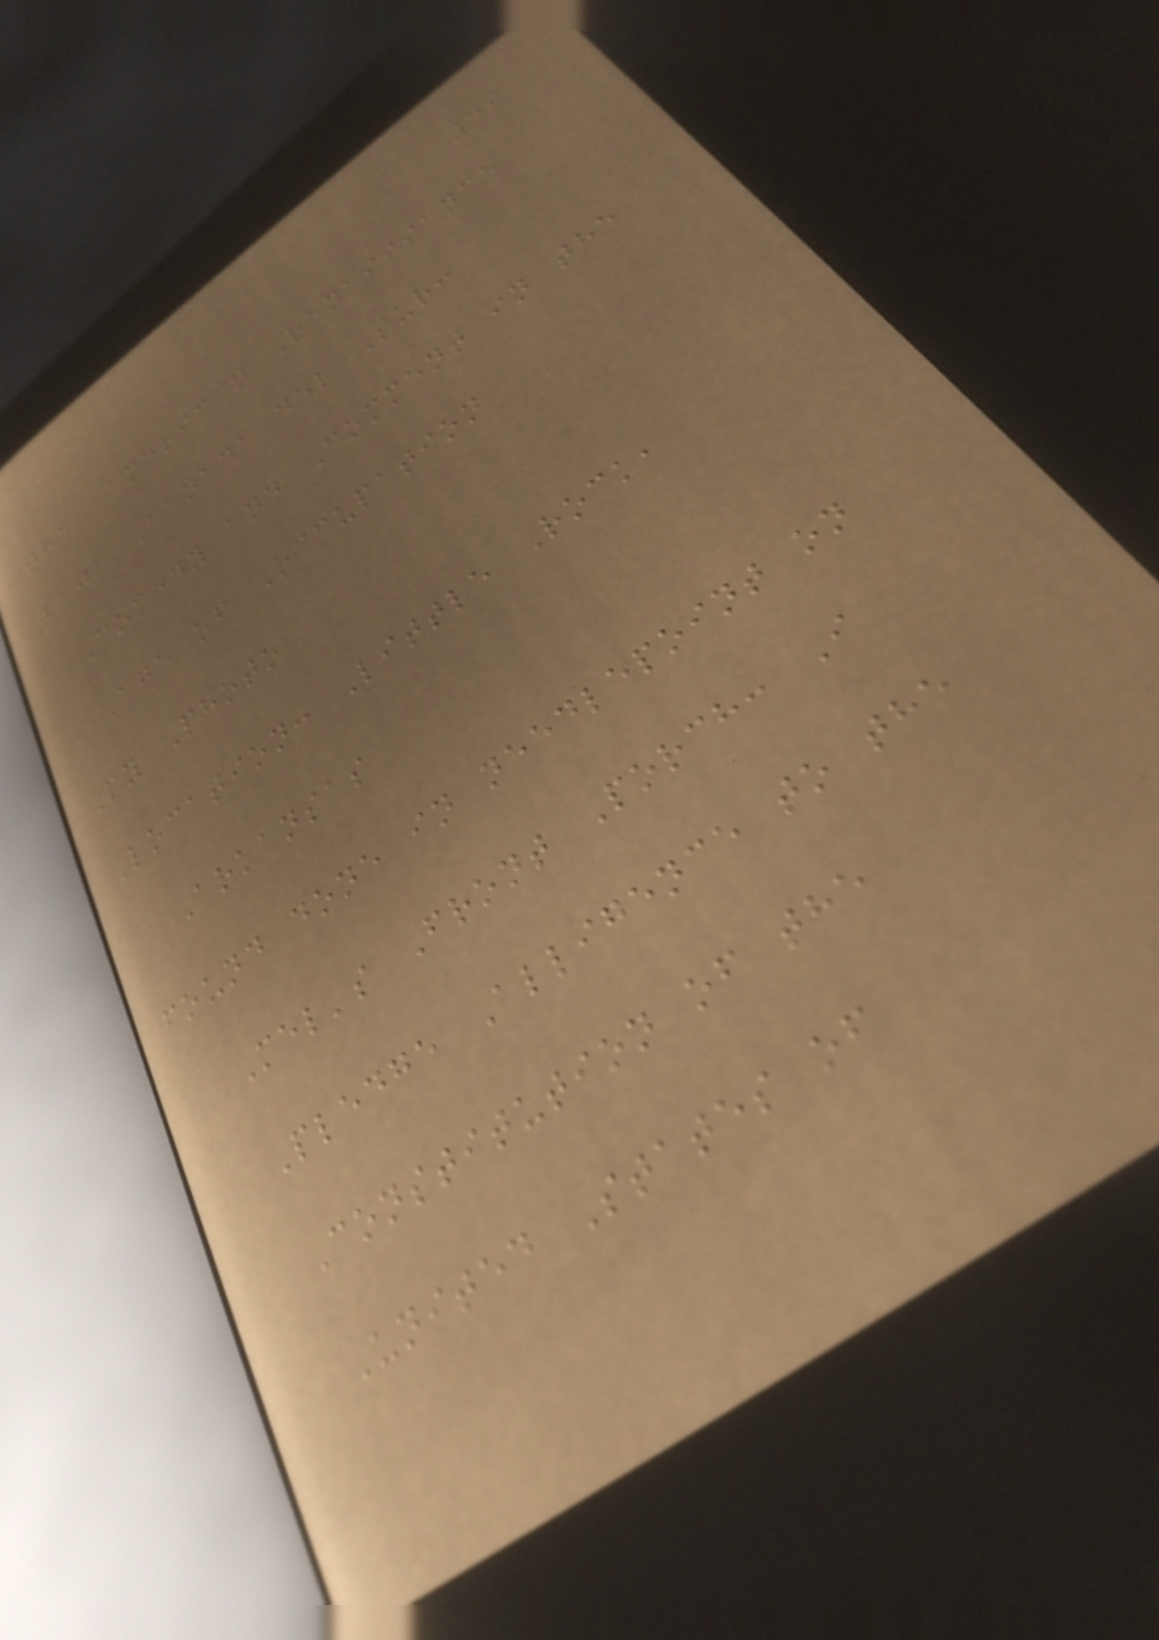49
The American Renaissance
Baja Canada del Sur:
Comedy and Comment in the
Age of Occupation
My Photo
Location: Little Rock,
Arkansas
found done in needlepoint on
Mel's Front Porch: I
Pledge Alligence to the
Constitution of the
United States of
